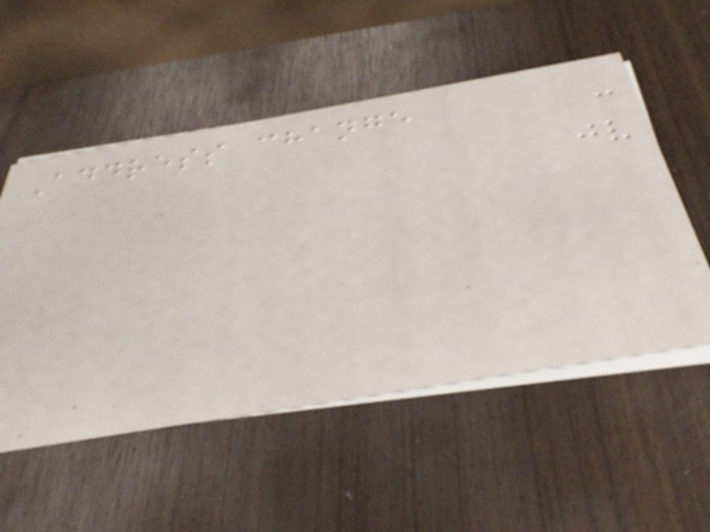Address change
